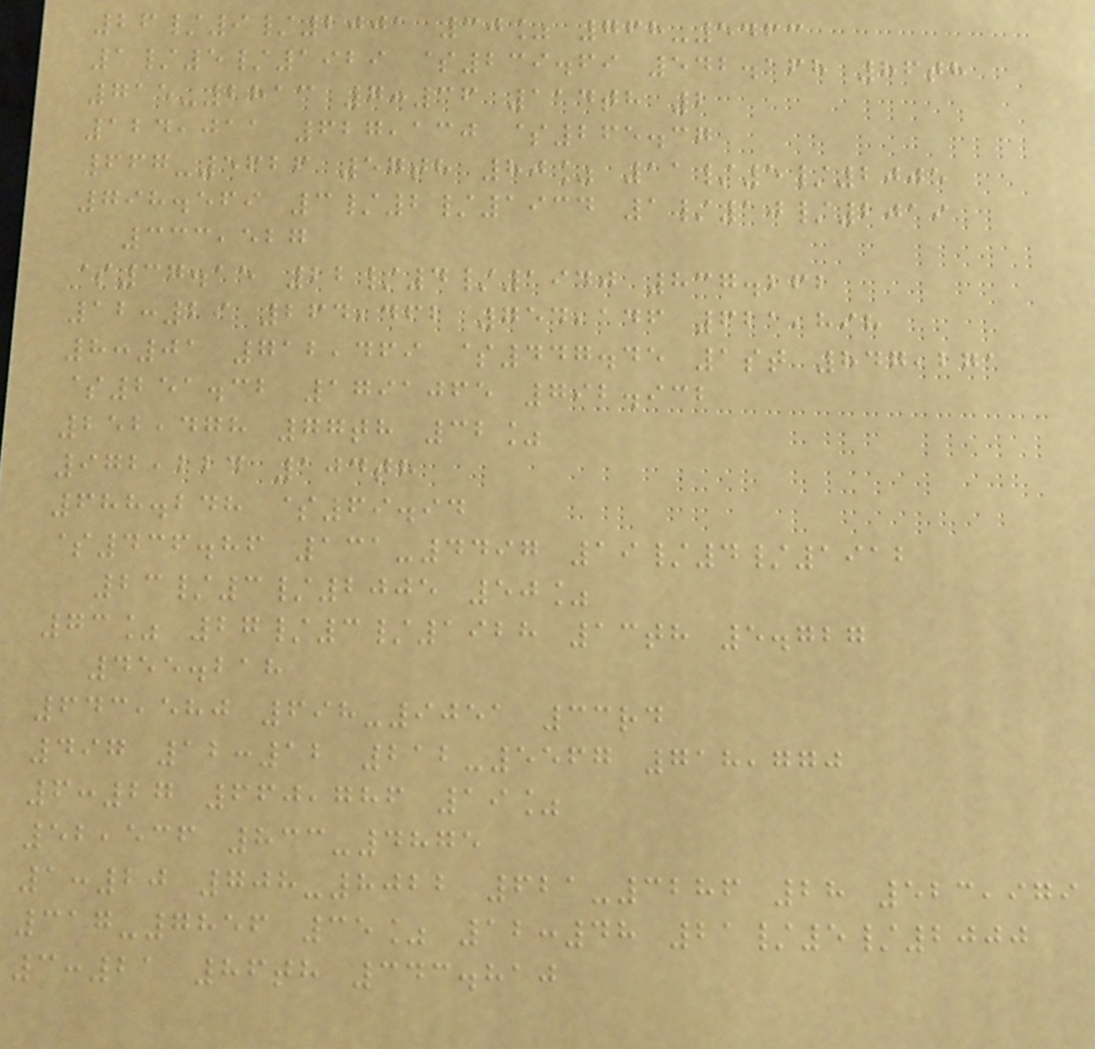26/9/2001 30% 768-5463
1/5/1929 $239.69 542.168 86th
715-2813 7:36 114th 2
124,011 627,130 $265.37
667-5626 57th 80% 11/5/2005
798.569 3/2/1934 1/10/2019
333,527
$37.15 22/4/1940 837.262
12:29 264,462 754,146 621,898
8:01 712,469 $447.45 1st 847,271
$251.32 1791065 792.932
252,478 77th 32%
972,224 104th
688.248 $69.94
$436.86 131-4497 19/4/1912
23/3/2005 50%
73% 27/3/1928 13th 5.727
455.218
643,580 698-9051 33rd
497 12:12 212-5567 718,770
6:27 660,786 19%
52,536 833-4875
1:20 708-8022 621-3286 28 523,979
317-7856 35% 12:48 21/5/2000
3:21 86th 343.810
